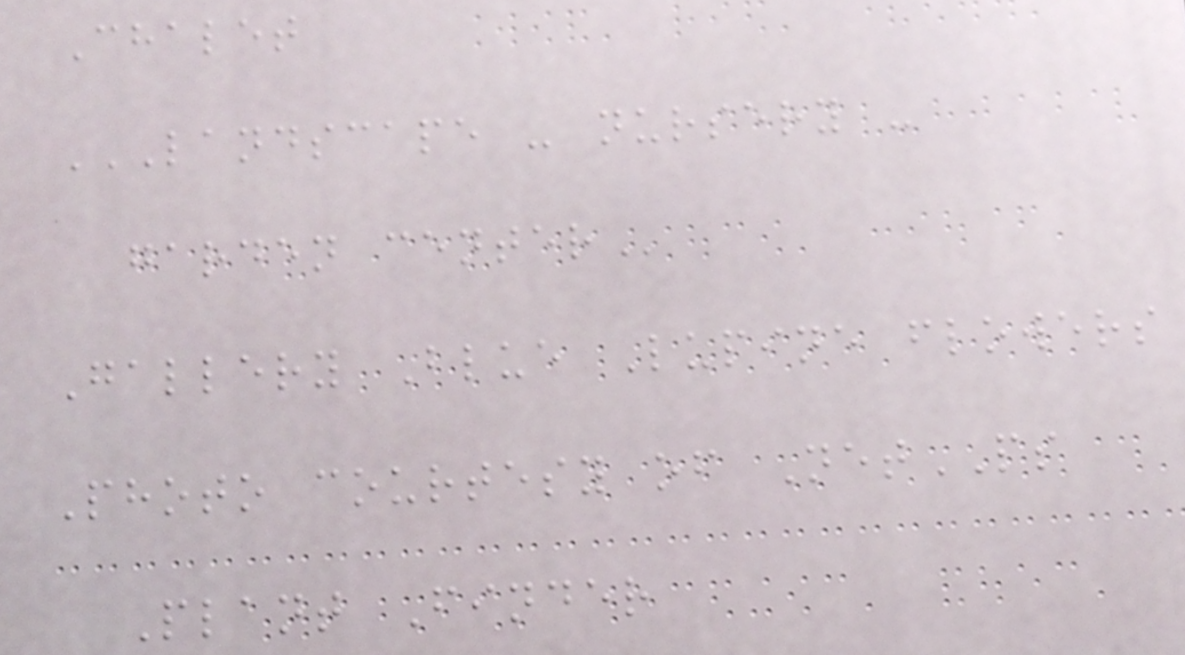Chalet
LANDSCAPE - NURSERY -
GARDEN CENTER
Gallery Blue Lupine flowers
Photo courtesy of NetPS
Plant Finder
